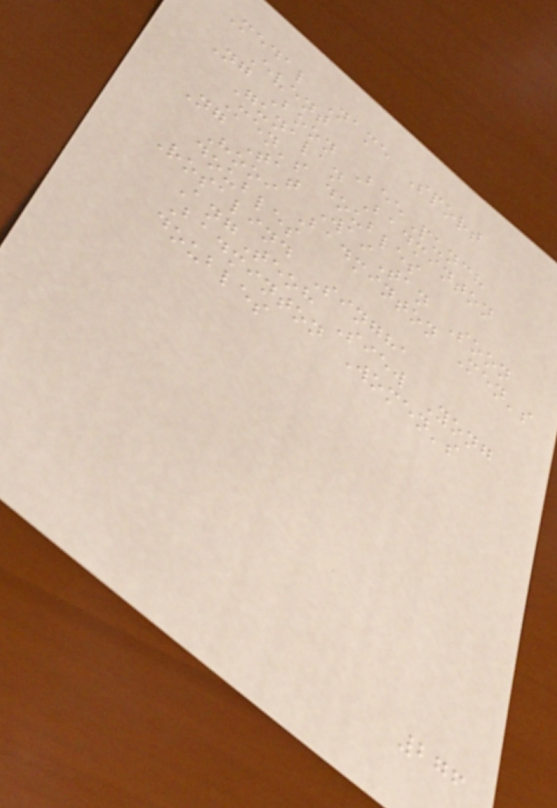Medal Name Sport
Event
Ng Boon BeePunch
Gunalan Badminton
Men's doubles
Ng Tat WaiTan Soon
Hooi Badminton Men's
doubles
Rosalind Singha
AngTeoh Siew Yong
Badminton Women's
doubles
276
